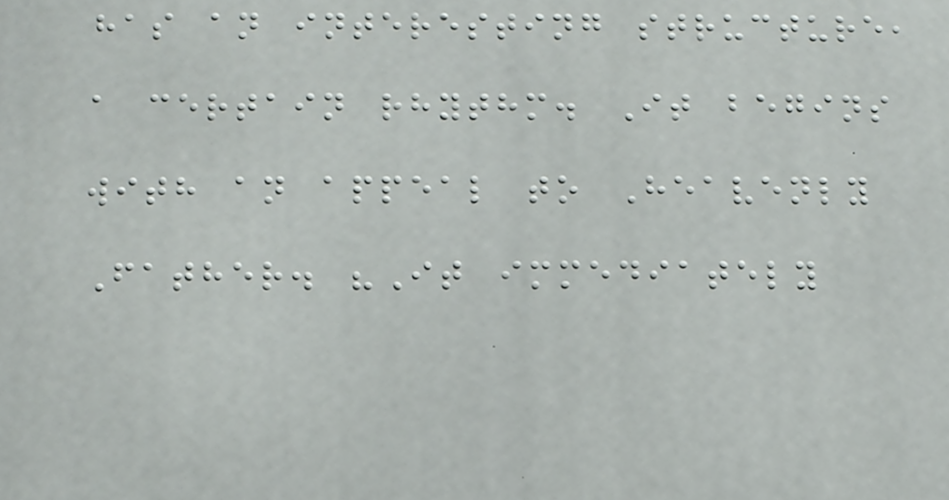has an interesting structure,
a certain rhythm. It begins
with an appeal to Heavenly
Father. "It immediately
